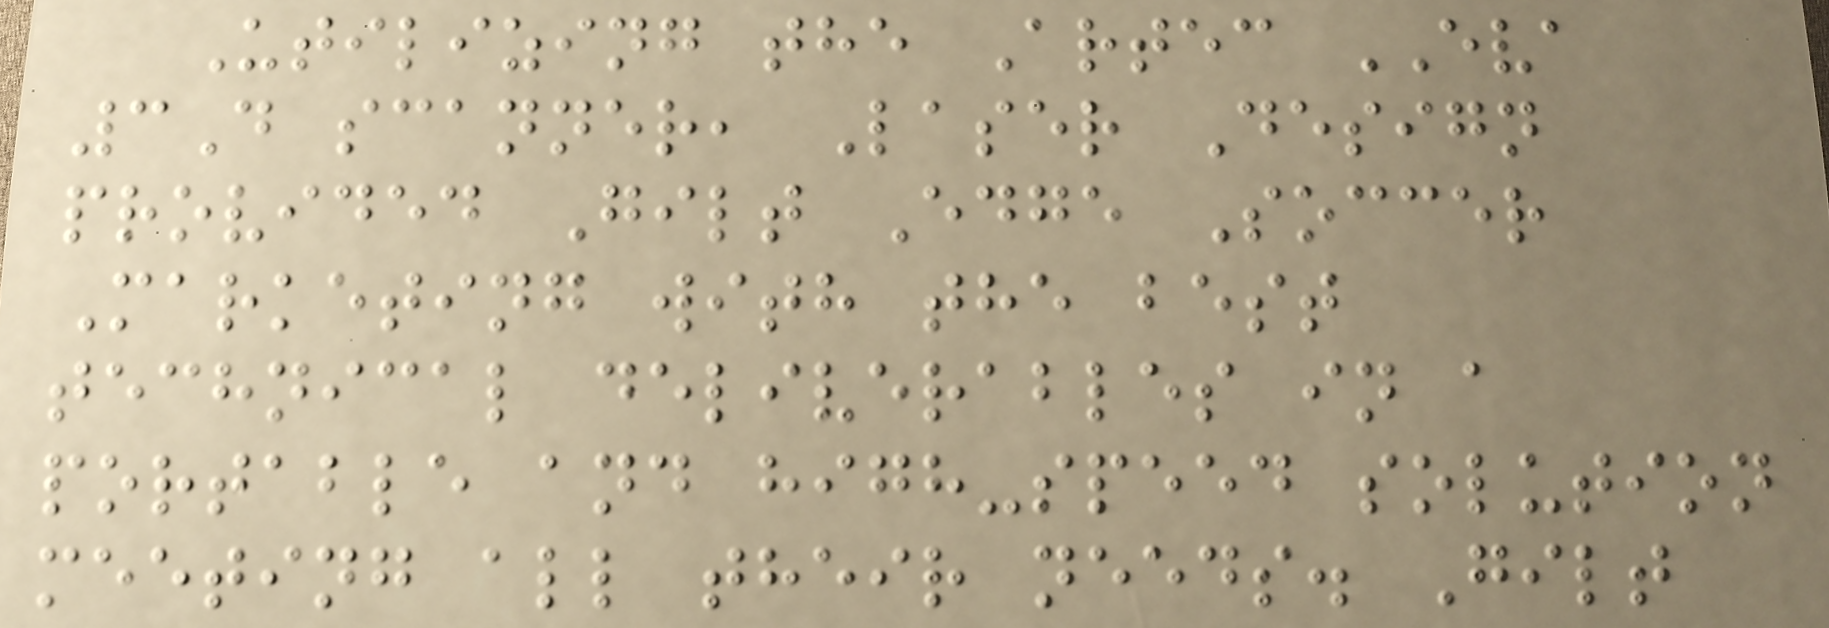Utilizing the Artec EVA
3D scanner, Laser Design
provided Gilt Edge Soccer
Marketing with the best
technical deliverables in a
portable and high-speed solution
meeting all their needs. Gilt
